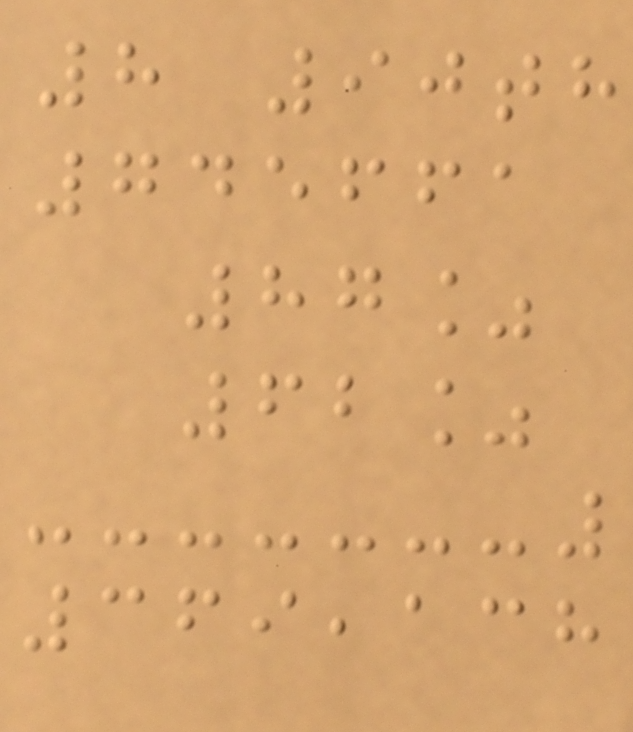8 90th
745661
87%
62%
369,138
